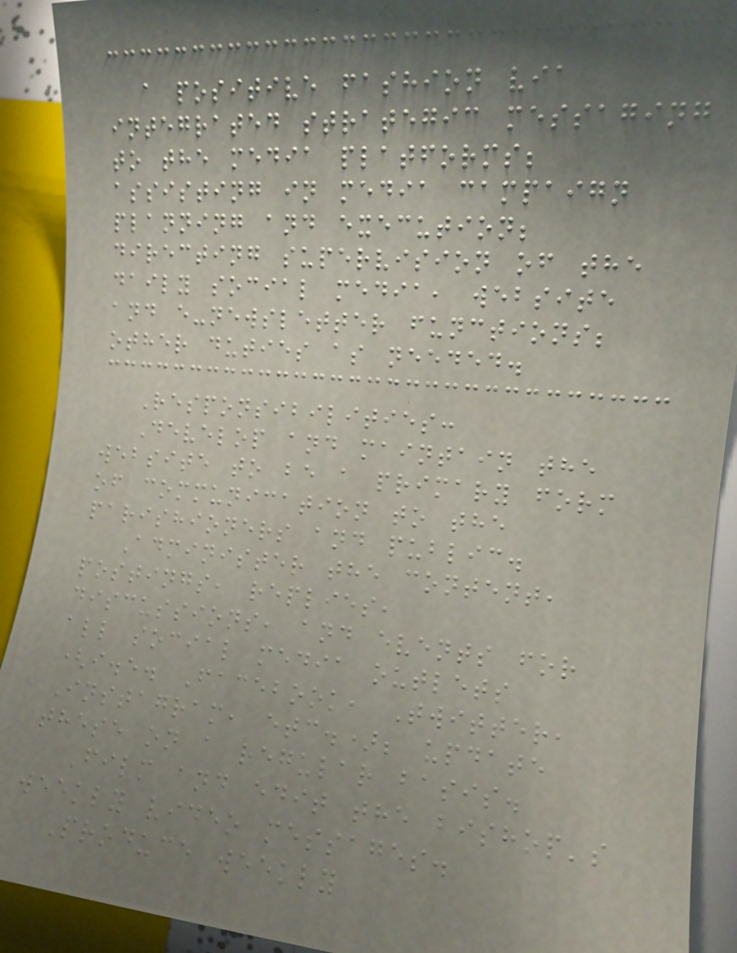a positive fashion via
integrated strategic messaging
to the media platforms;
assisting in media campaign
planning and execution;
directing supervision of the
daily social media, website
and e-newsletter functions;
other duties as needed.
Responsibilities:
Develop and maintain the
website to be a primary form
of communication to the
parishioners and public.
Administer the content,
postings, replies,
discussions, and events for
all social media outlets
(i.e. Facebook, Twitter,
Instagram, etc.); update
these on a regular basis.
Film and edit the bishop's
weekly video messages.
Produce weekly
